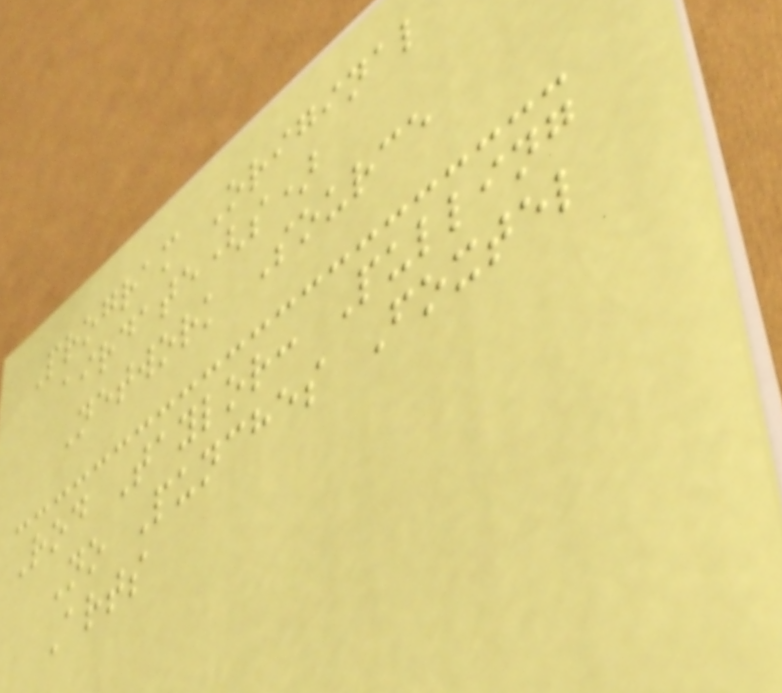Program Original
airdate(s)
Network Source
Rod Taylor: Pulling
No Punches Foxtel
Arts
